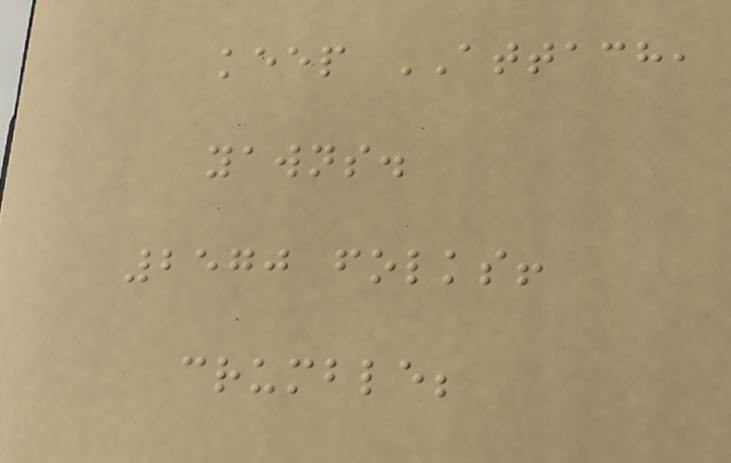keep ATTACH,
yawns.
2570 folks!
crumble;
